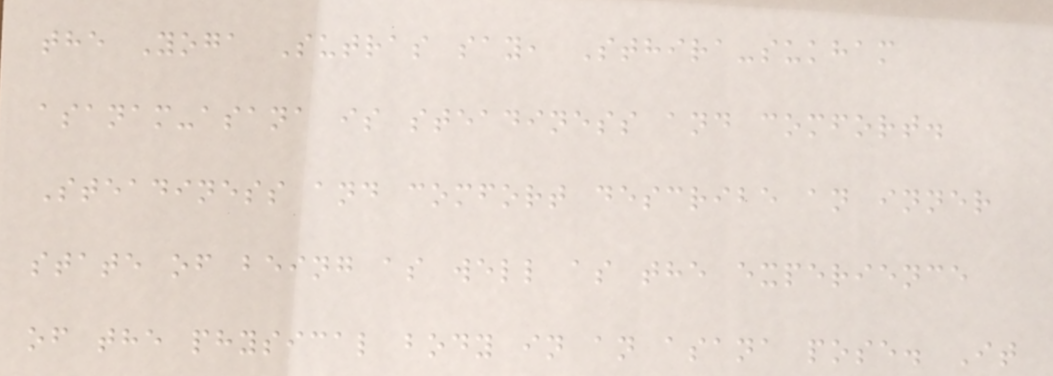the Yoga Sutras say, Sthira-sukham
asanam-asana is steadiness and comfort.
Steadiness and comfort describe an inner
state of being as well as the experience
of the physical body in an asana pose. It
